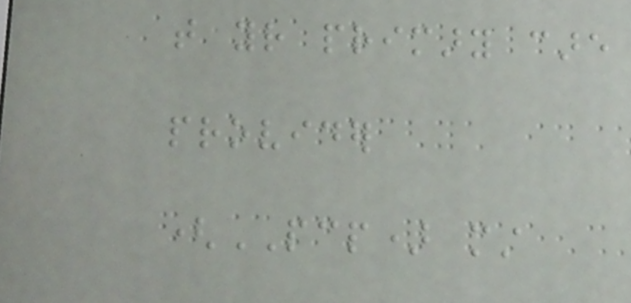that your primary care
provider
(PCP) must
